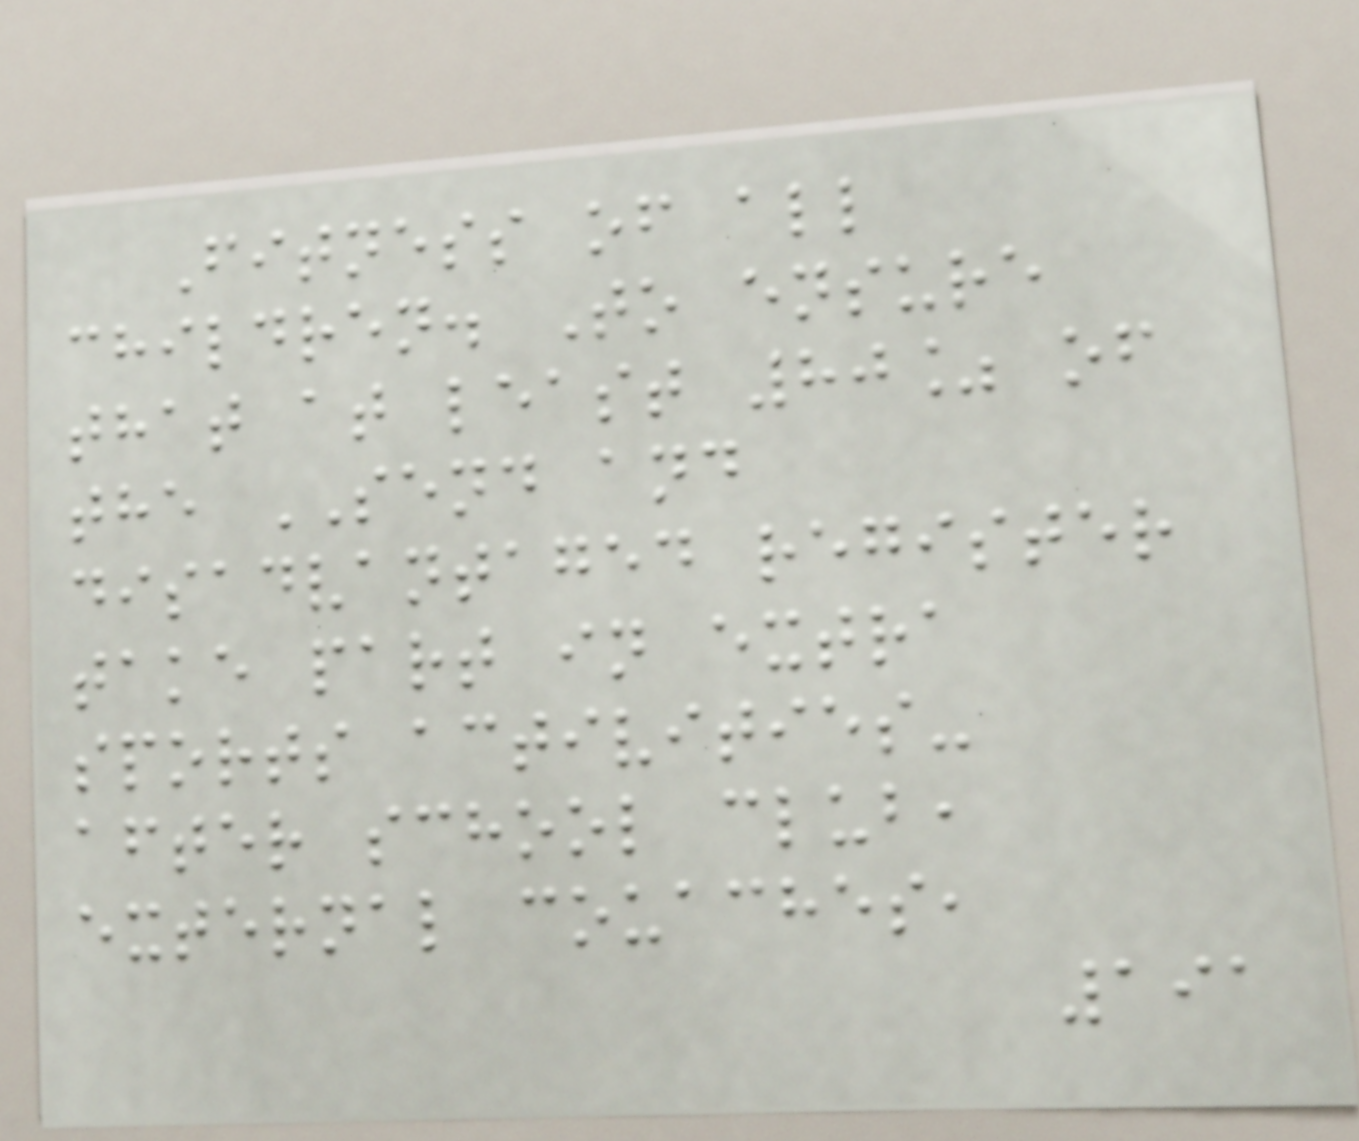Fitness of all
children. To ensure
that at least 80% of
the SEND and
disadvantaged register
take part in extra
sports activities-
after school club,
external couaches,
191
